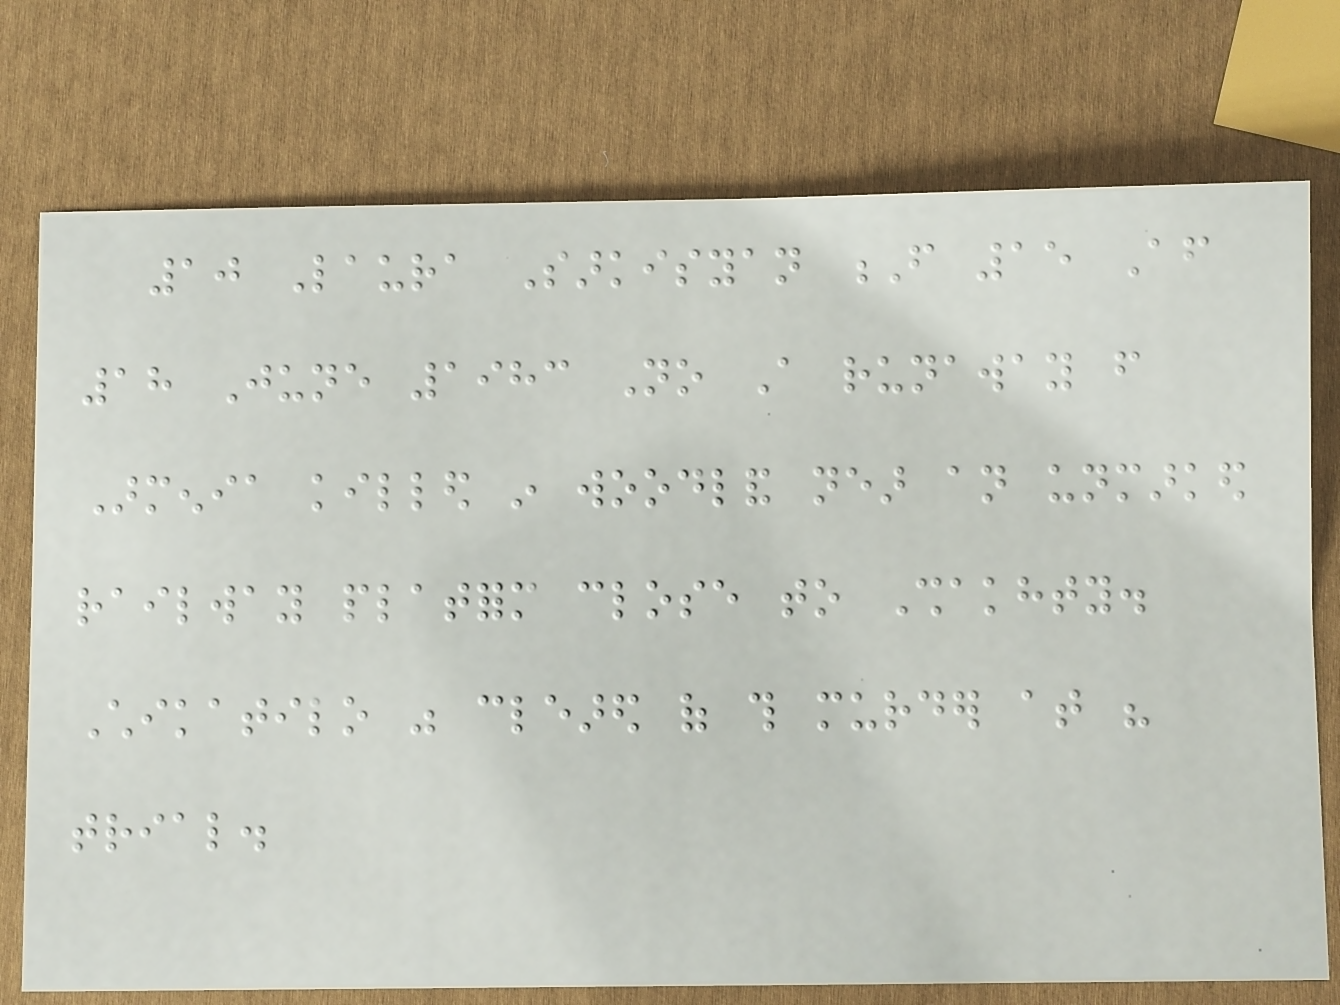10 Laura Sarkisyan F 15 After
18 June 1983 No A runaway from
Armenia killed in woodland near an unmarked
railway platform close to Shakhty.
Chikatilo was cleared of this murder at his
trial.
